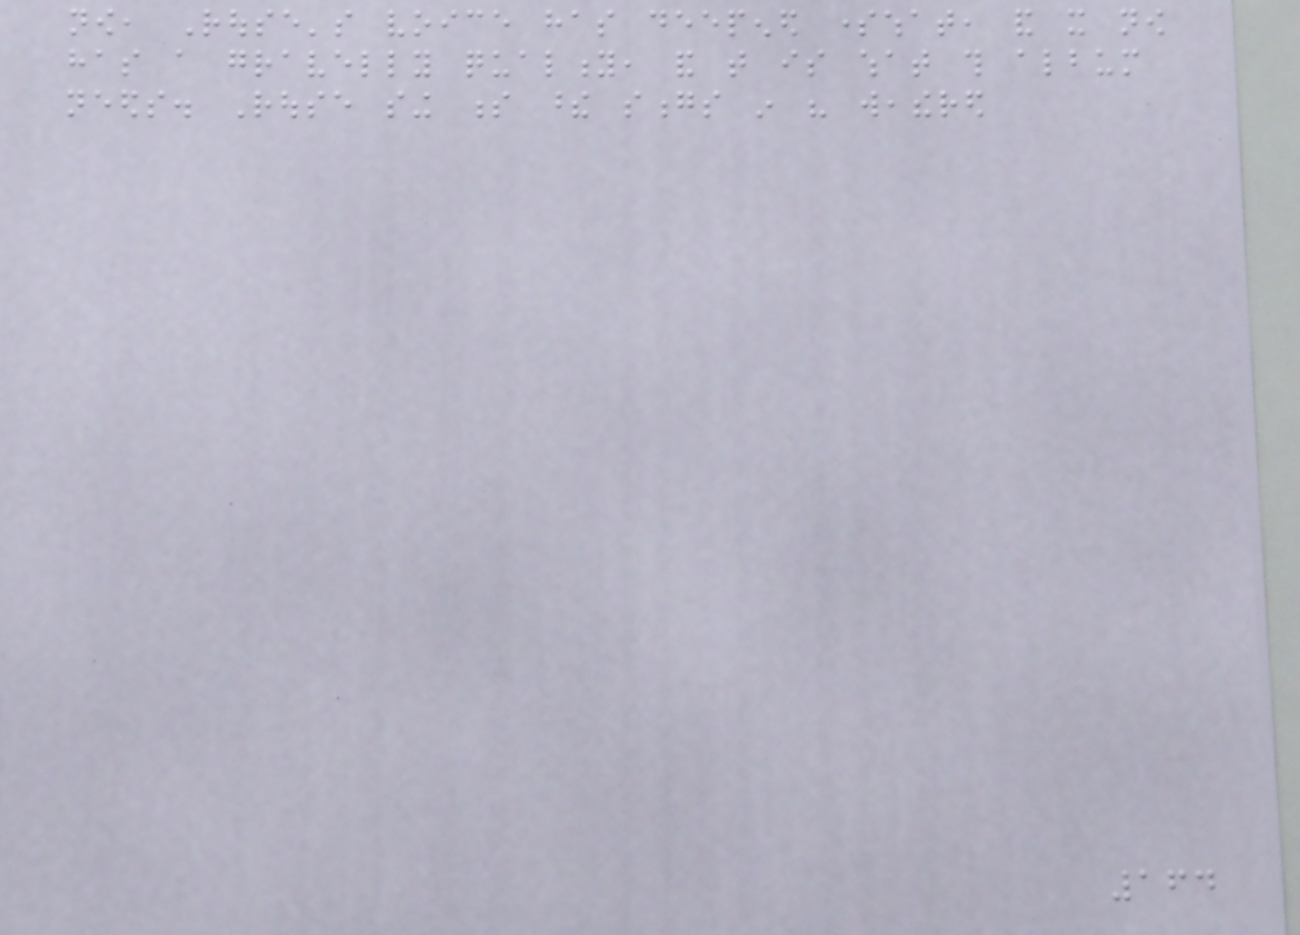now, Rouse's voice has deepened somewhat, and it now
has a gravelly quality, and that is what this album
needs. Rouse sing s these songs in his weathered
164
